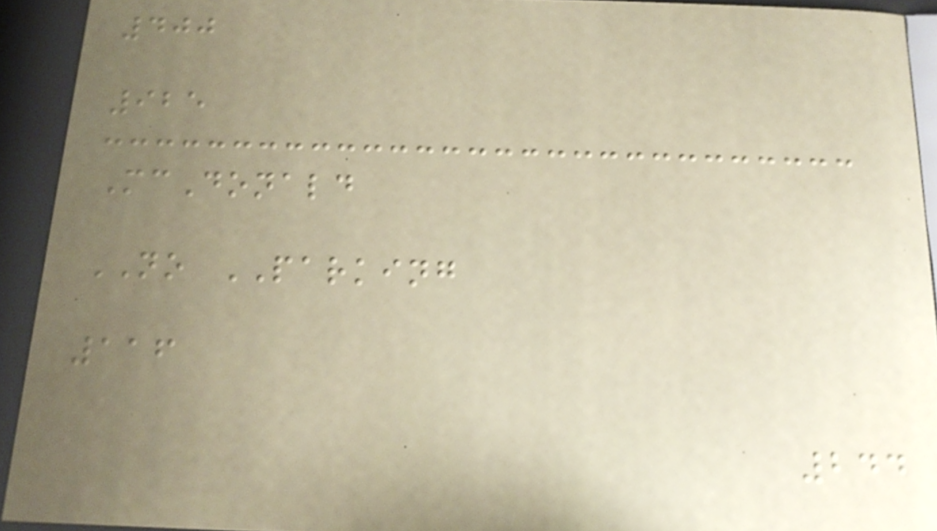400
925
McDonald
NO PARKING
116
244
